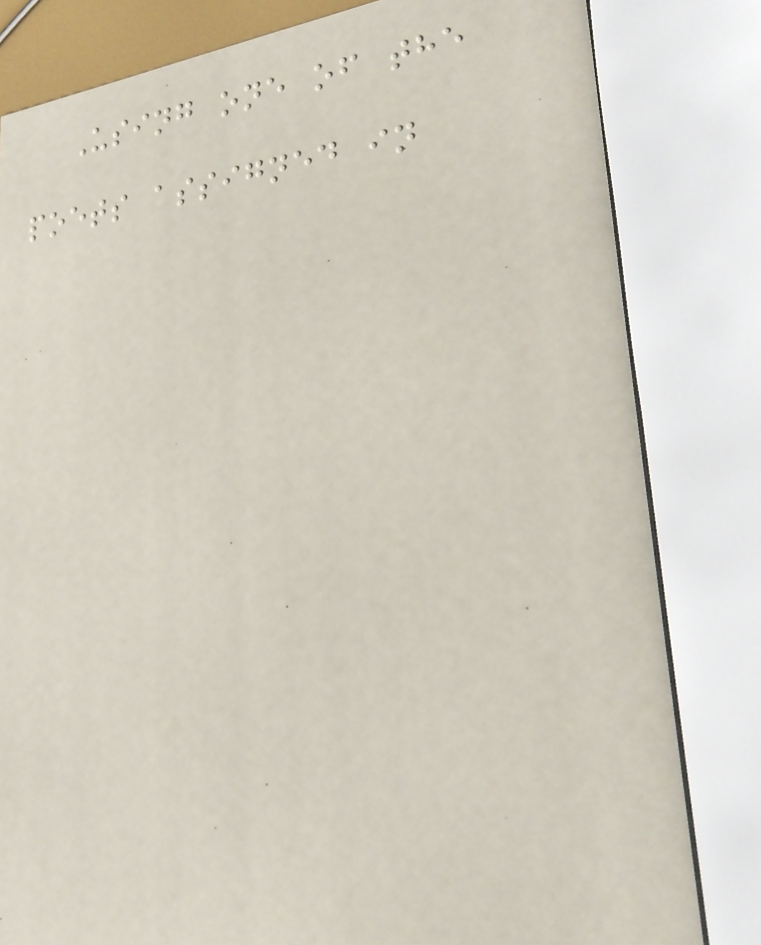Using one of the
poets assigned in
